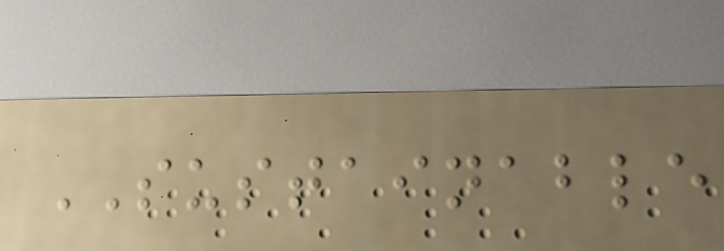SUSTAINABLE
